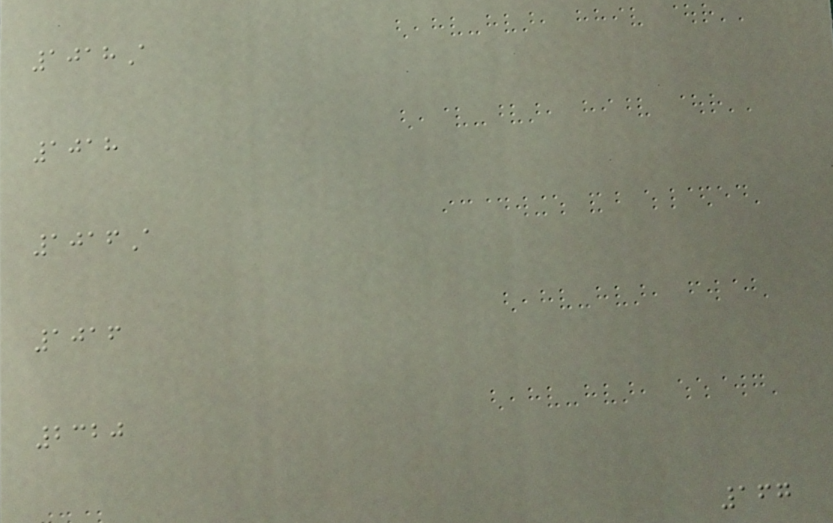1018A
1018
1016A
1016
2320
167
